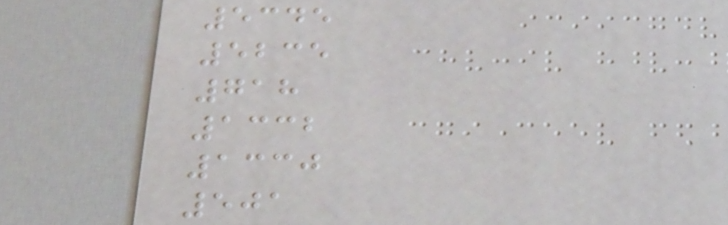5345
5235
718
1332
1330
501
